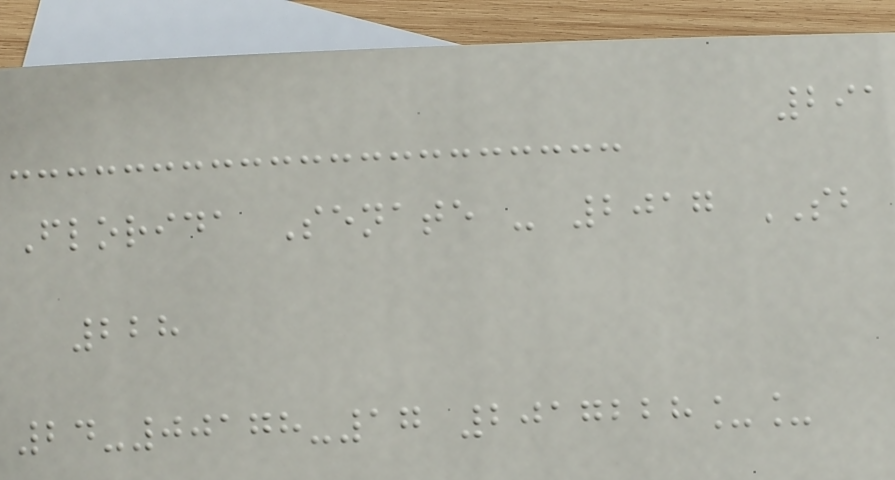291
Florida Senate - 2017 SB
228
24-00178-17 2017228__
